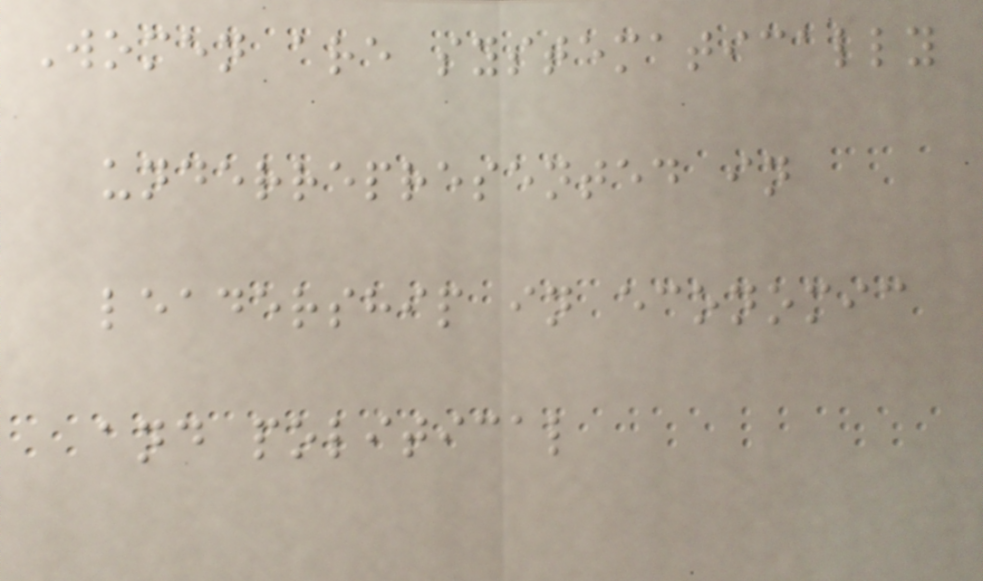Women are systematically
underrepresented in
leadership in economic
and political
